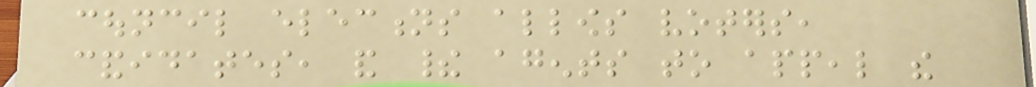council elections allows voters,
candidates, and their agents to appeal the
